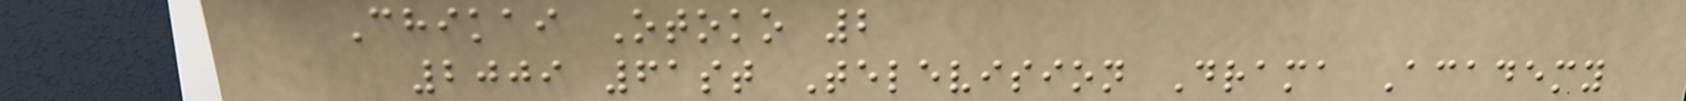Chikai Otoko 2
2009 61st Television Drama Academy
